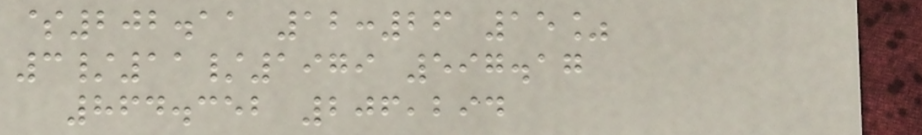$202.11 12:26 15%
3/11/1979 597.17
864.352 206,294
